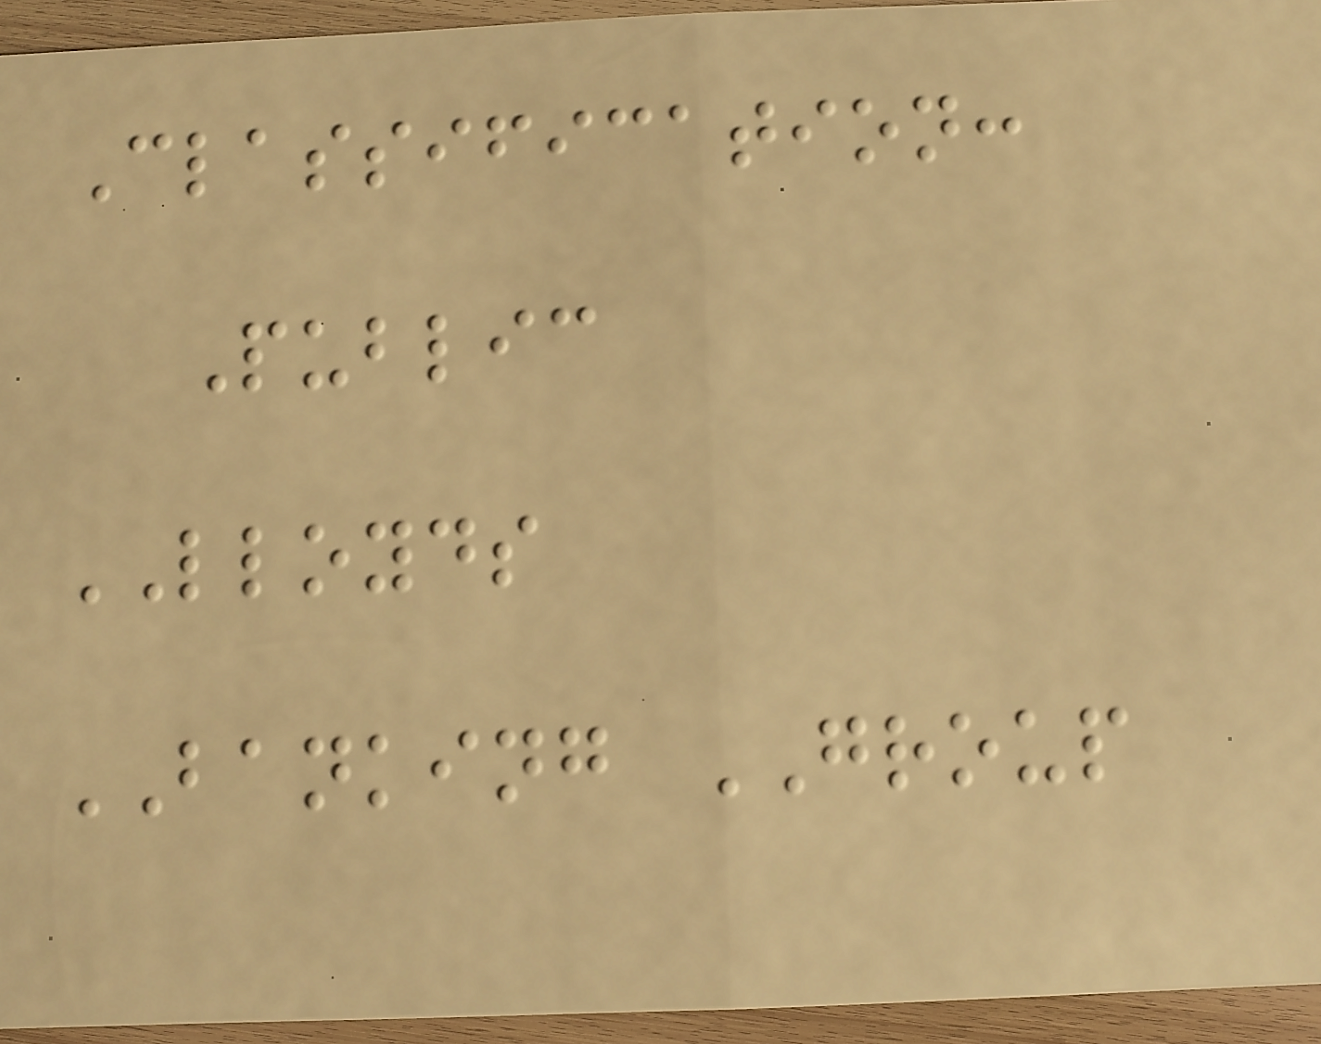Classification:
Public
LLOYDS
BANKING GROUP
